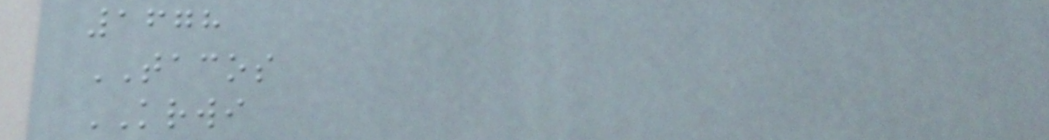1678
TACOS
KRWI
